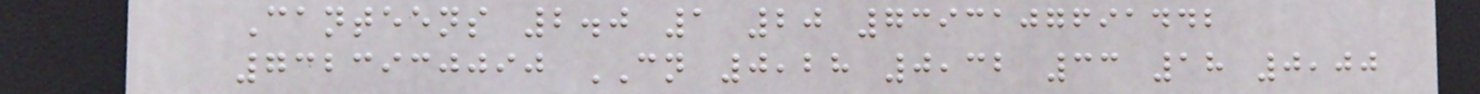Canteens 2.0 1 20 7393107691442
7323930090 CN 0,28 0,32 33 18 0,00
